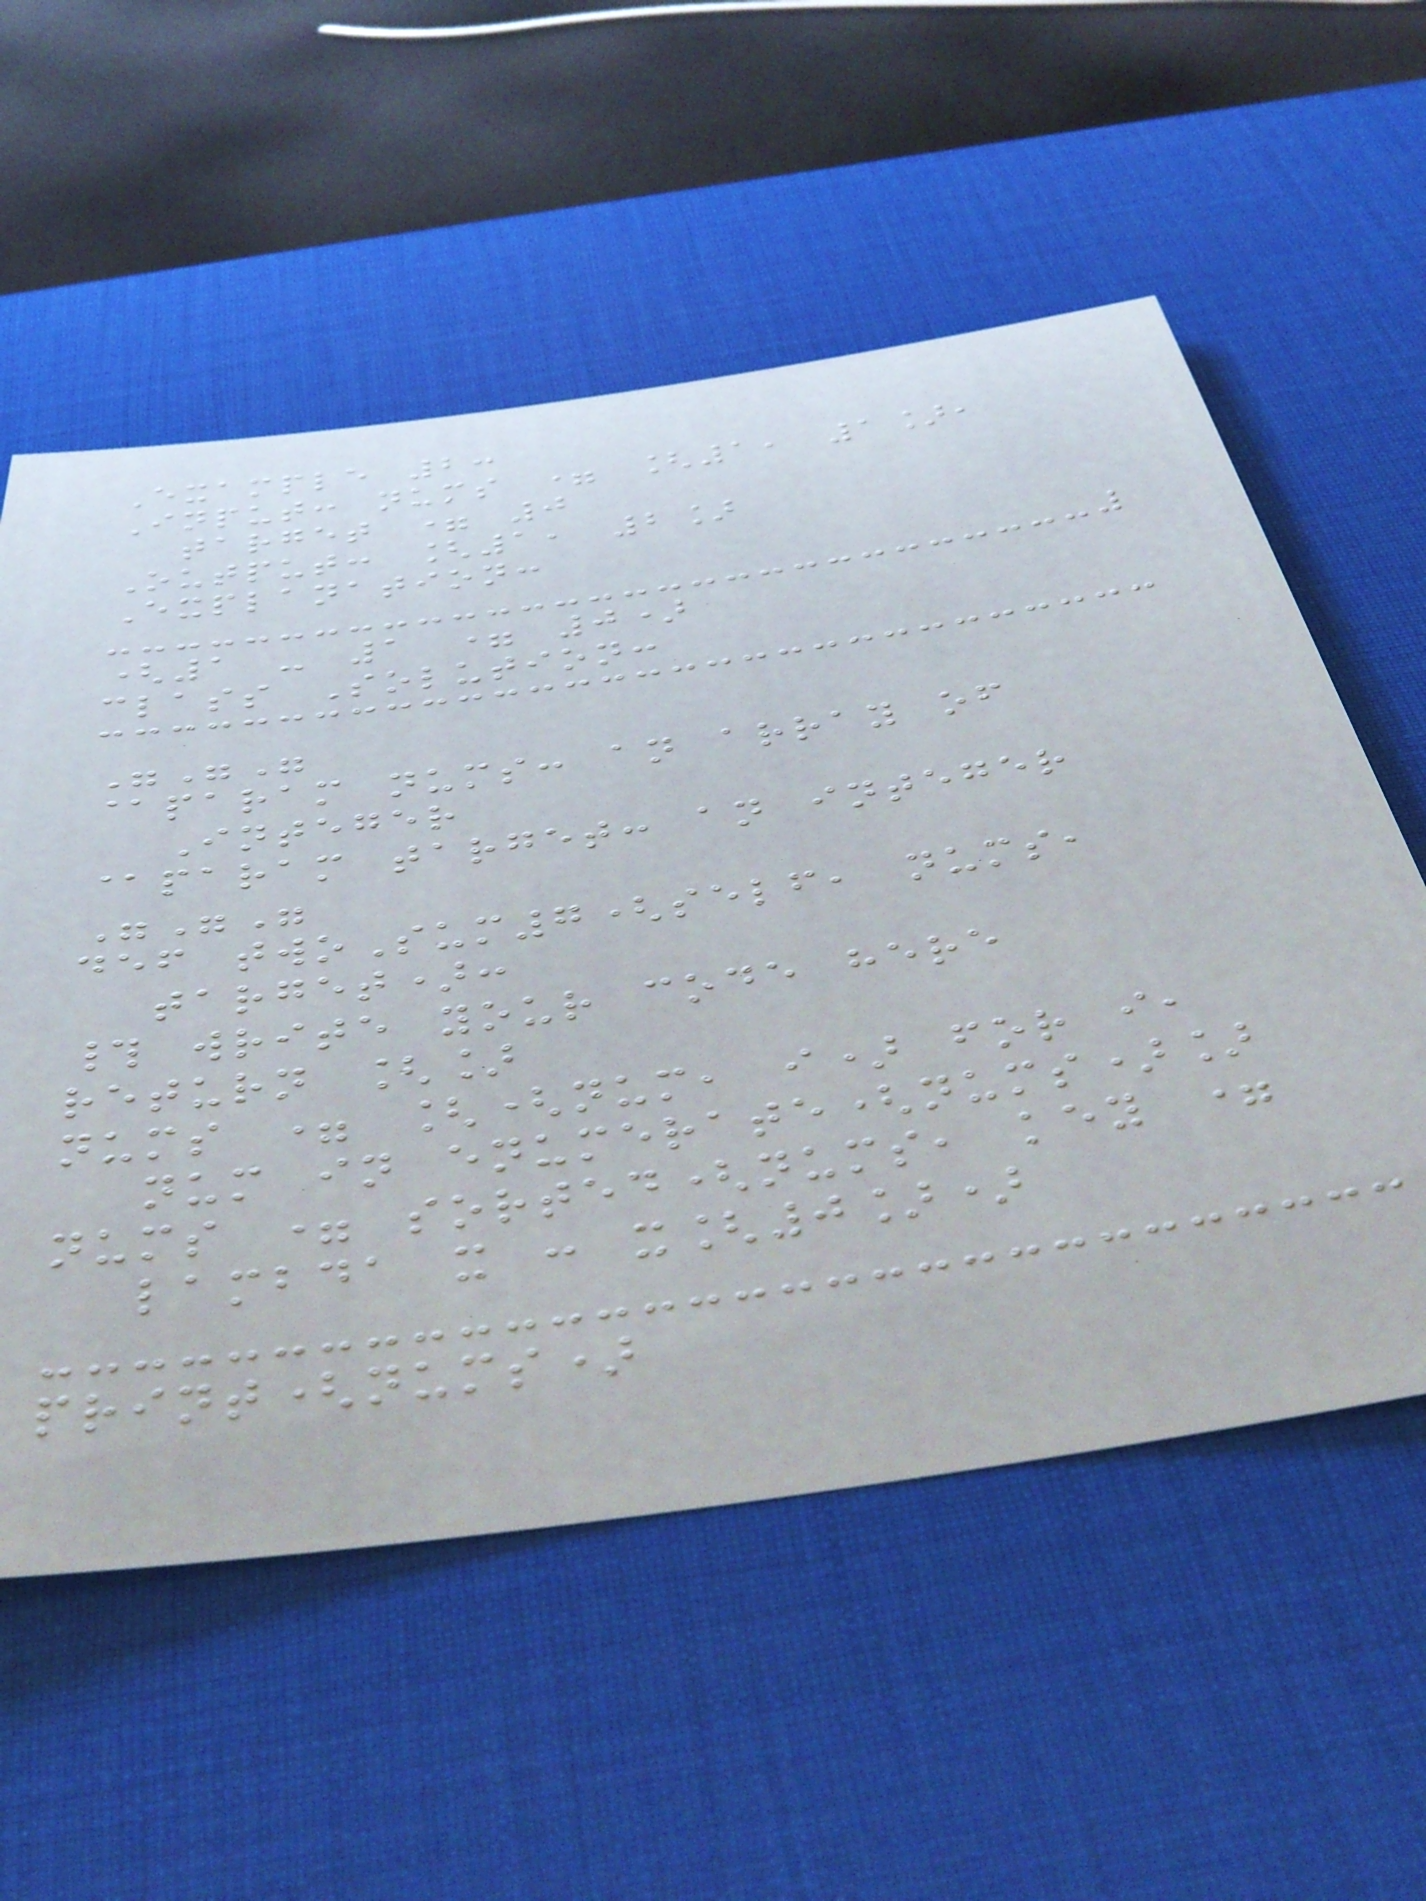Example 2:
Input: nums = [1, 1],
target = 0
Output: [1, 2]
Explanation:
(1 - 1 = 0)
class Solution:
"""
@param nums: an array of
Integer
@param target: an integer
"""
def twoSum7(self, nums,
target):
# write your code here
return []
nums = [(num, i) for i,
num in enumerate(nums)]
nums = sorted(nums, key =
lambda x : x[0])
print(nums)
